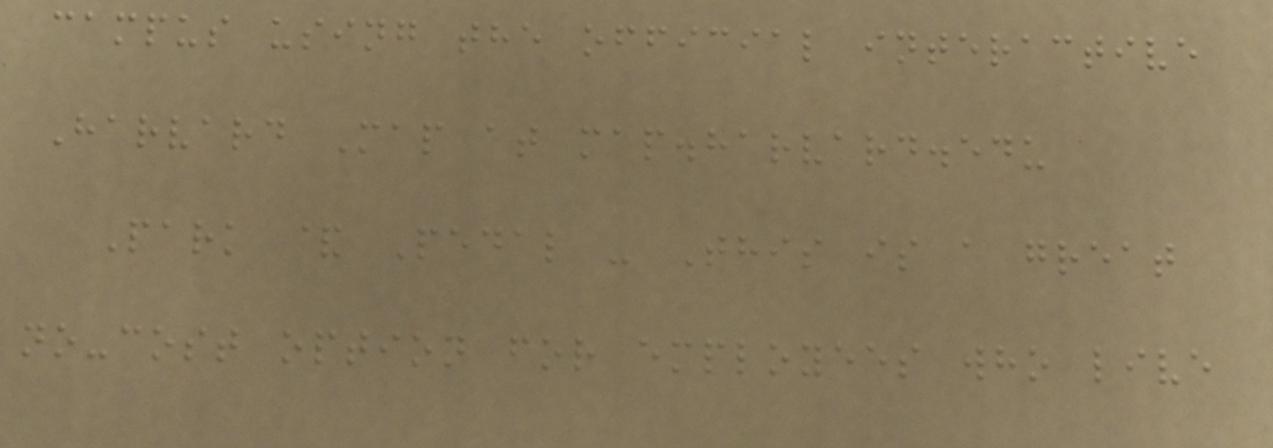campus using the official interactive
Harvard Map at map.harvard.edu
Park & Pedal - This is a great
no-cost option for employees who live
